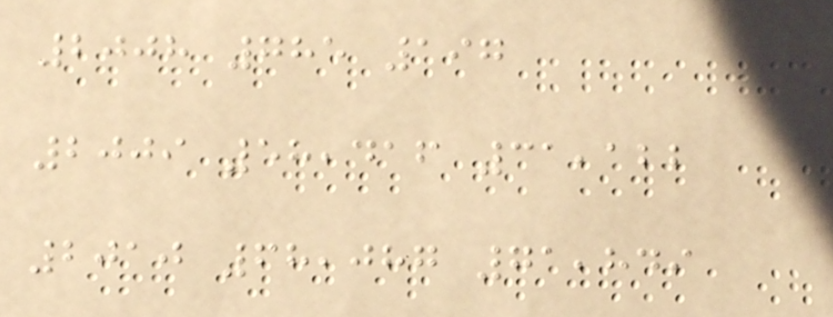2008 785 197
2009 58,416 31,122
2010 68,087 71,849
